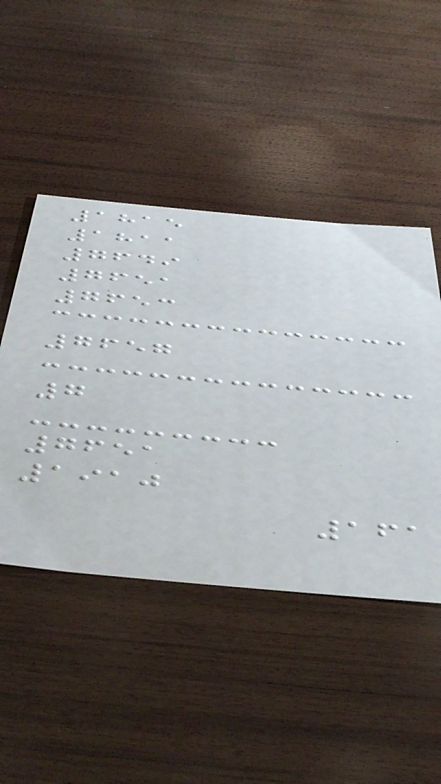1815
1811
7649
7651
7653
7657
7
7651
1910
161
